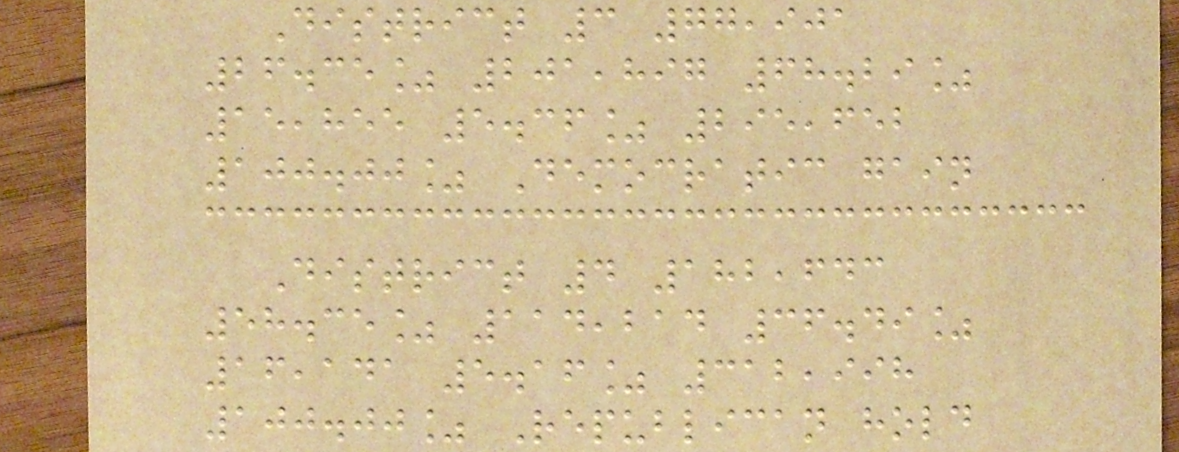District 3 77,901
26.35% 201,897 68.29%
15,855 5.36% 295,652
100.00% Democratic gain
District 4 182,643
58.35% 114,214 36.49%
16,141 5.16% 312,998
100.00% Republican hold
